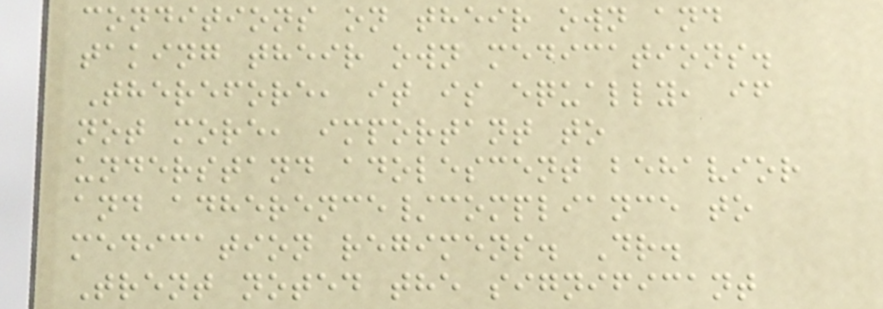conditions on their own and
taking their own medications.
Therefore, it is equally, if
not more, important to
understand adolescent behavior
and adherence/compliance to
medication regimens. Dr.
Trent noted the significant
